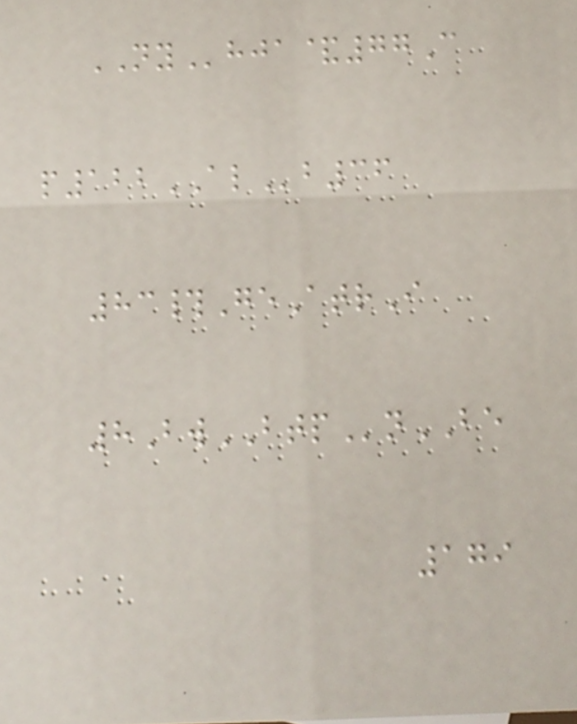NYhja&77C
p122ALb36
83#GeAtrI
8BwBTPnBE
179
